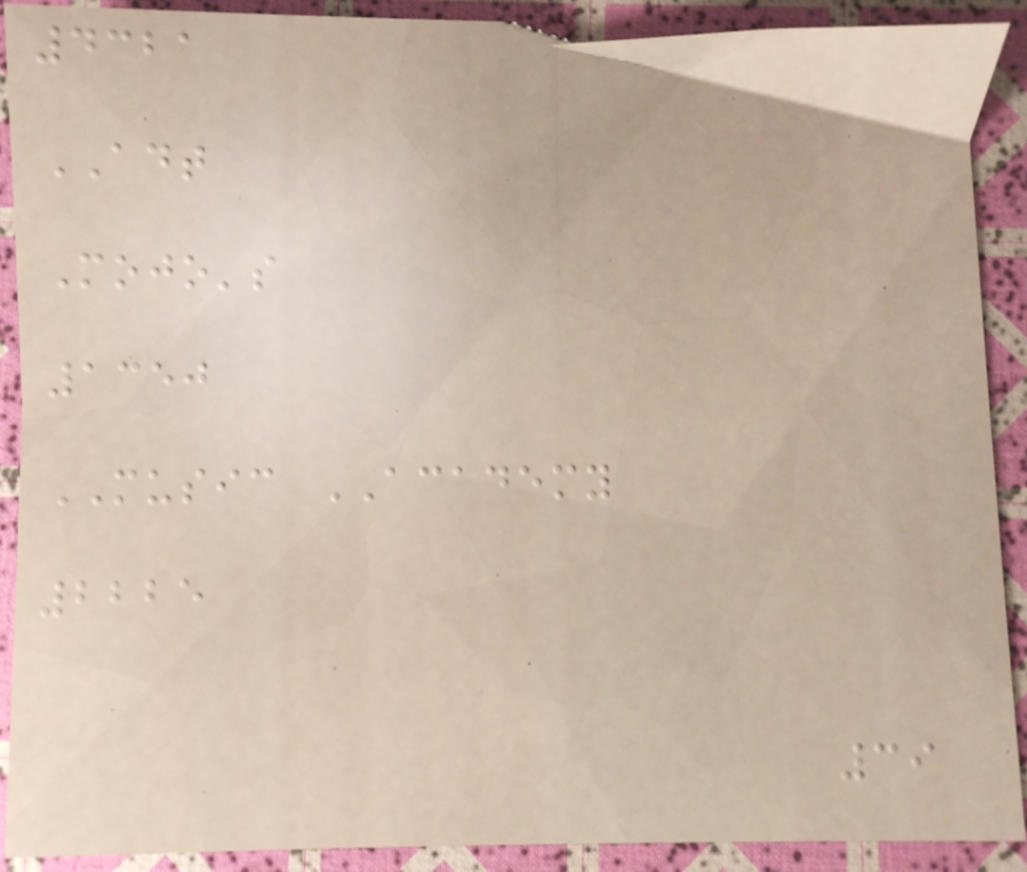4321
ADT
Mojo's
1350
MUSIC ACADEMY
2225
39
